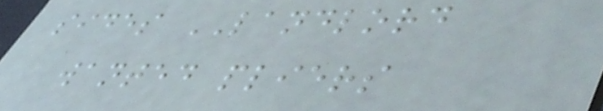sides LANDLORD
wanted pliers
